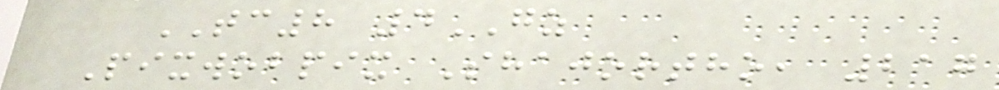TC8 4GZ
Pixwobpix Shajortho, 217
